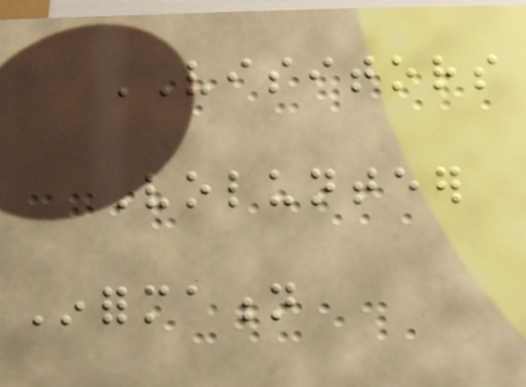VISITORS
Volunteer
Information
